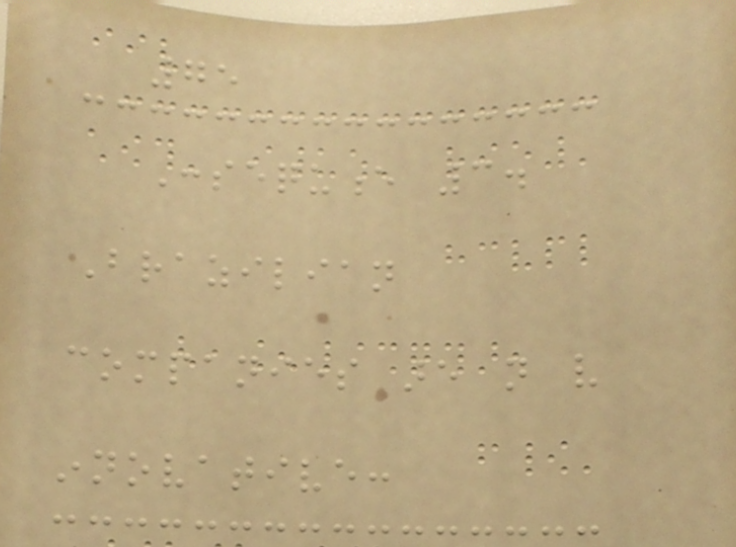75
Consequence 3.
Brazilian
companies are not very
innovative:
